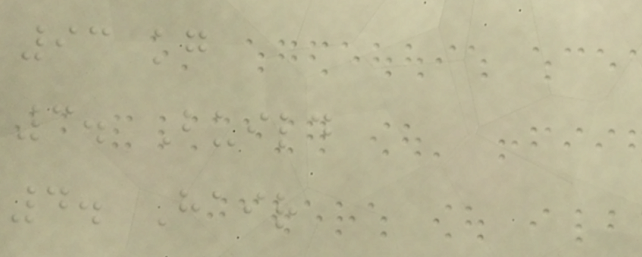93 kg
3. Build
4. Hair
